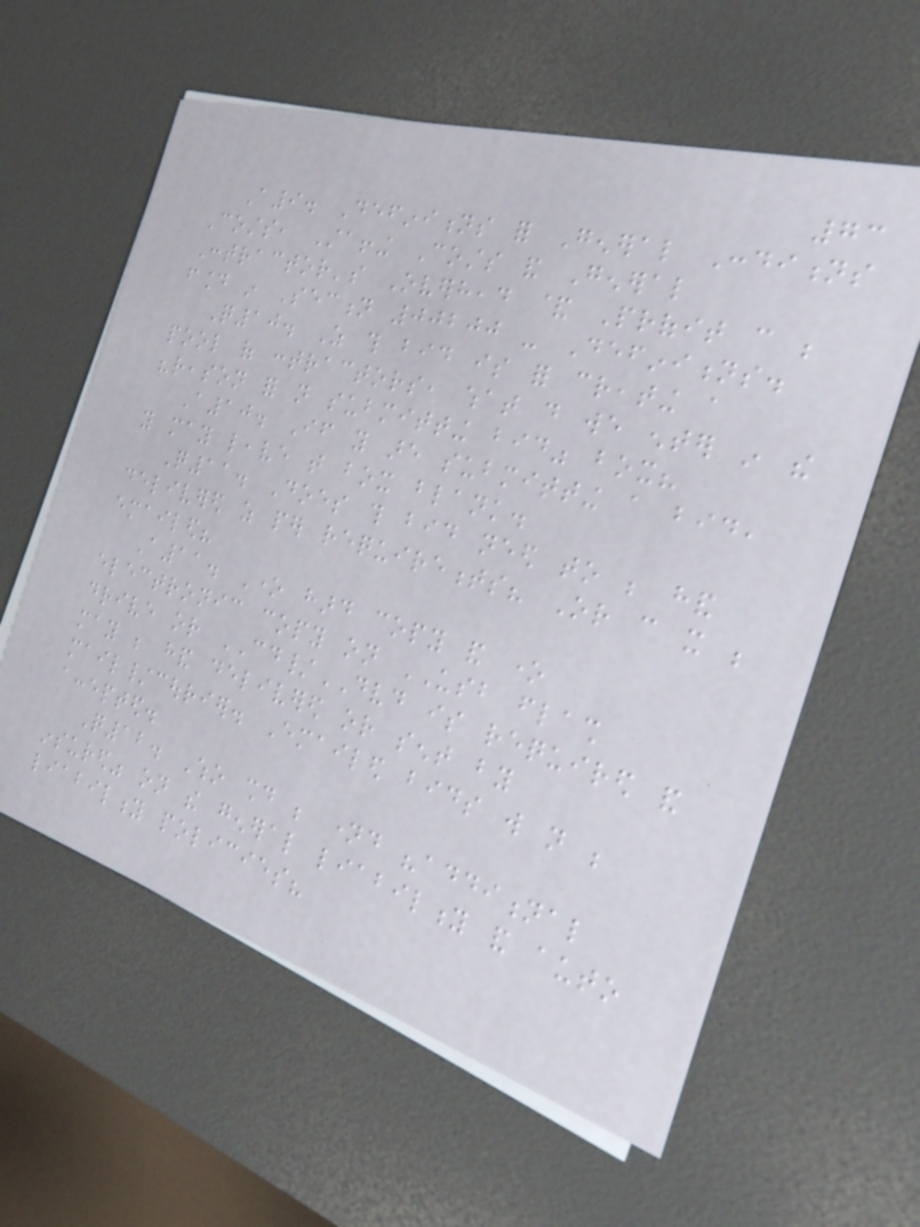73
A9. Definitions for General Conditions
Costs, Staffing Costs and General
Contractor's Overhead & Profit can be
found in Section 00200 - Definitions.
Q10. As this bid is for creating a
pool of contractors, what do we enter in the
"reason for not submitting bid" box?
A10. If you are submitting a bid,
you may leave that box blank.
Q11. Does this bid need to be hand
delivered as per requirements? Or can it be
emailed?
A11. One hard copy and one
electronic copy on USB flash
drive or CD/DVD is required and
may be hand delivered or sent by
mail/courier. Emailed bids will not be
accepted.
Q12. Who should be named "additional
insured" on the general liability and auto
liability policies?
